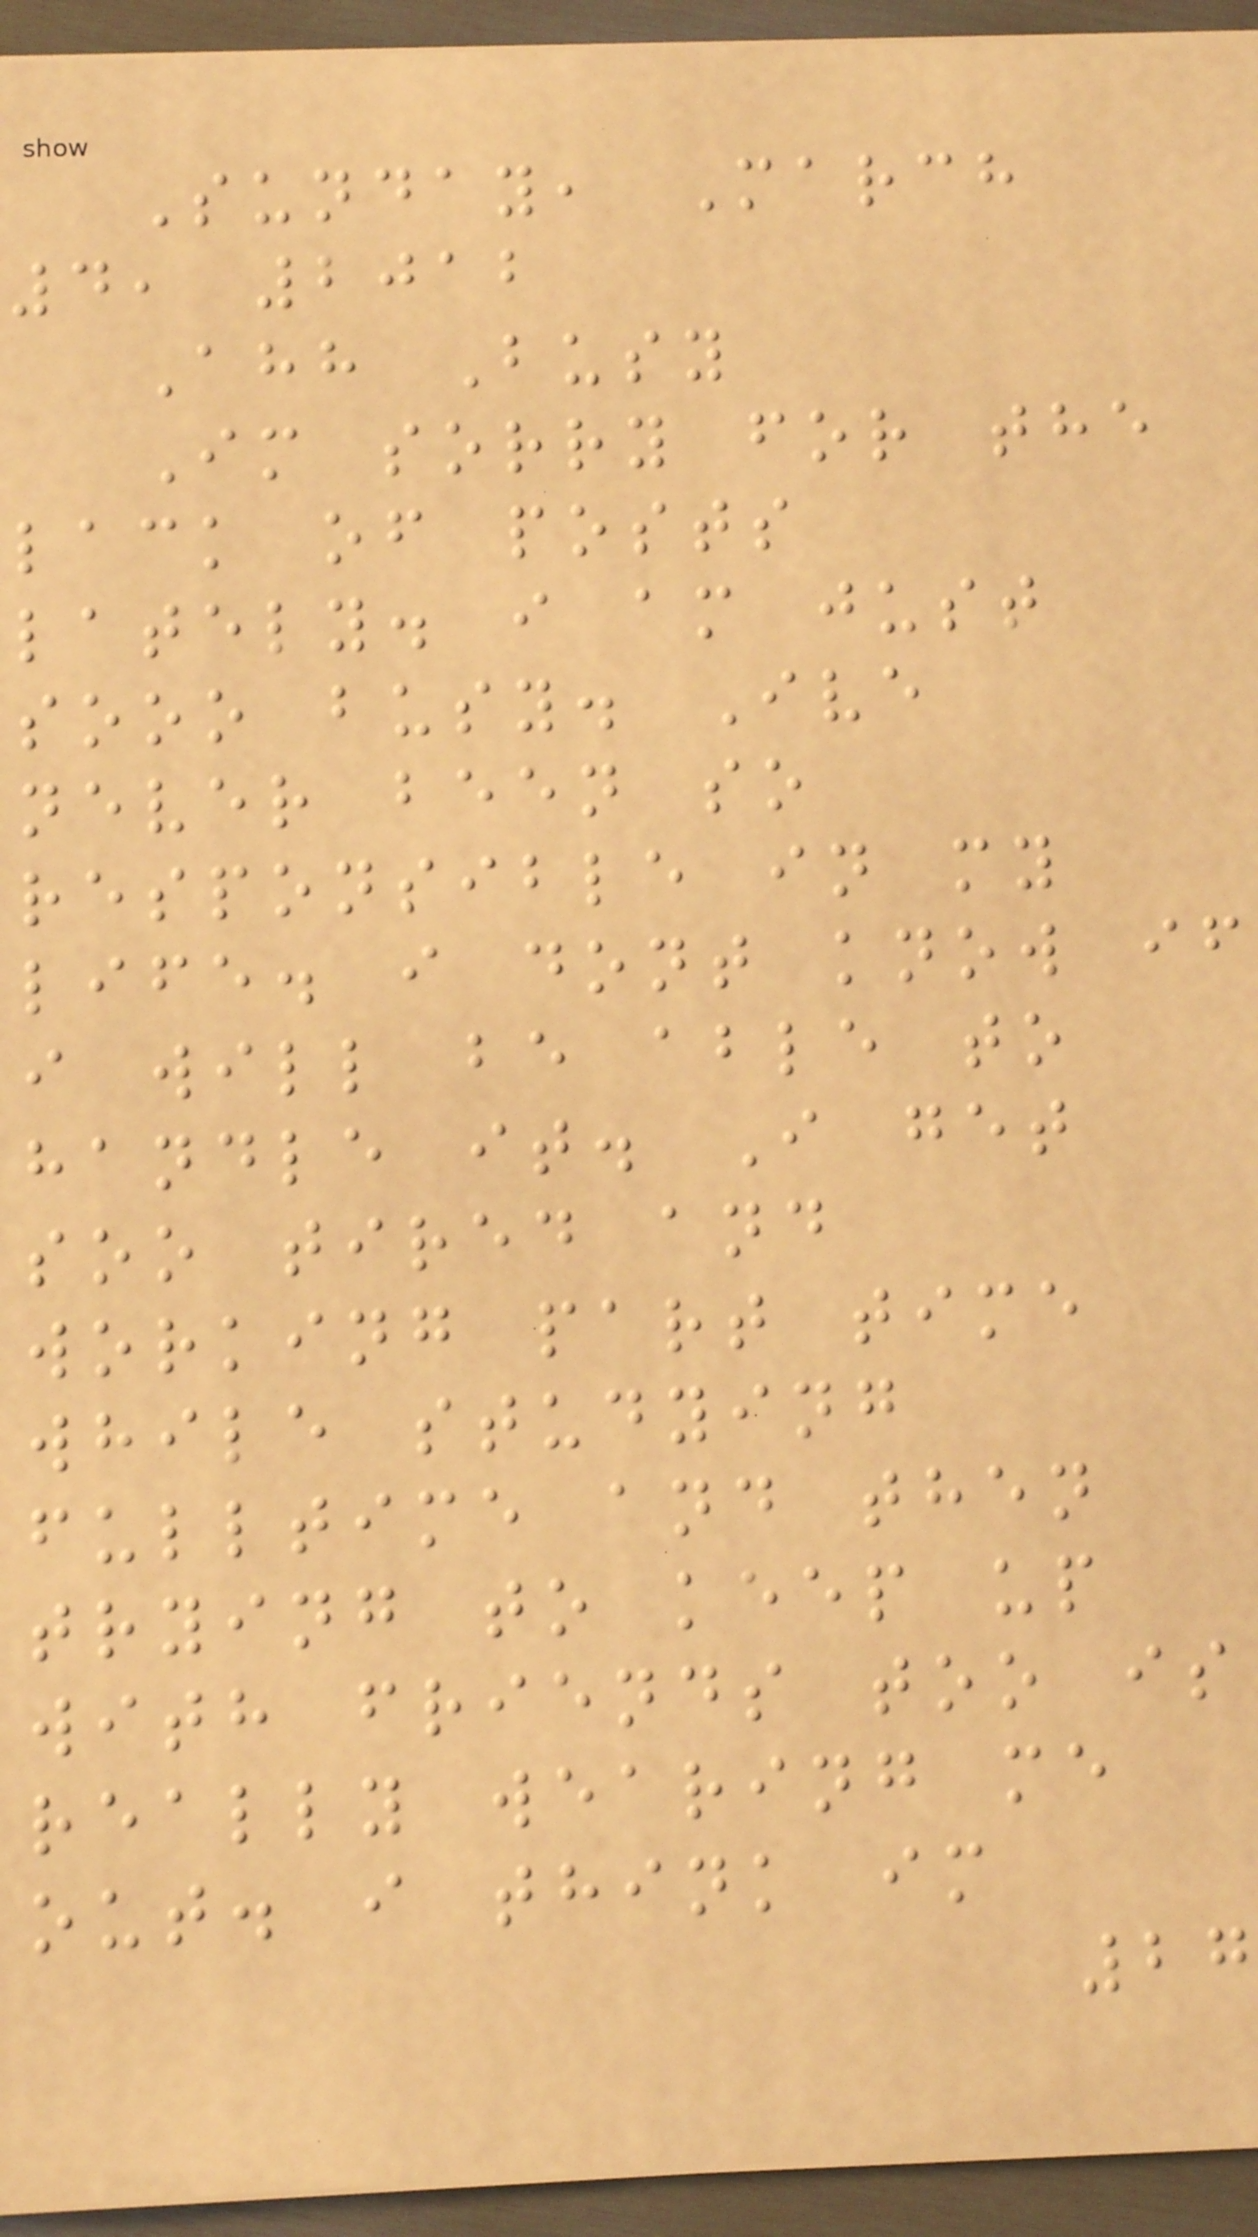Sunday, March
4, 2012
Ahh Busy
Im sorry for the
lack of posts
lately. i am just
sooo busy. Ive
never been so
responsible in my
life. i dont know if
i will be able to
handle it. I get
soo tired and
working part time
while studying
fulltime and then
trying to keep up
with friends too is
really wearing me
out. i think im
